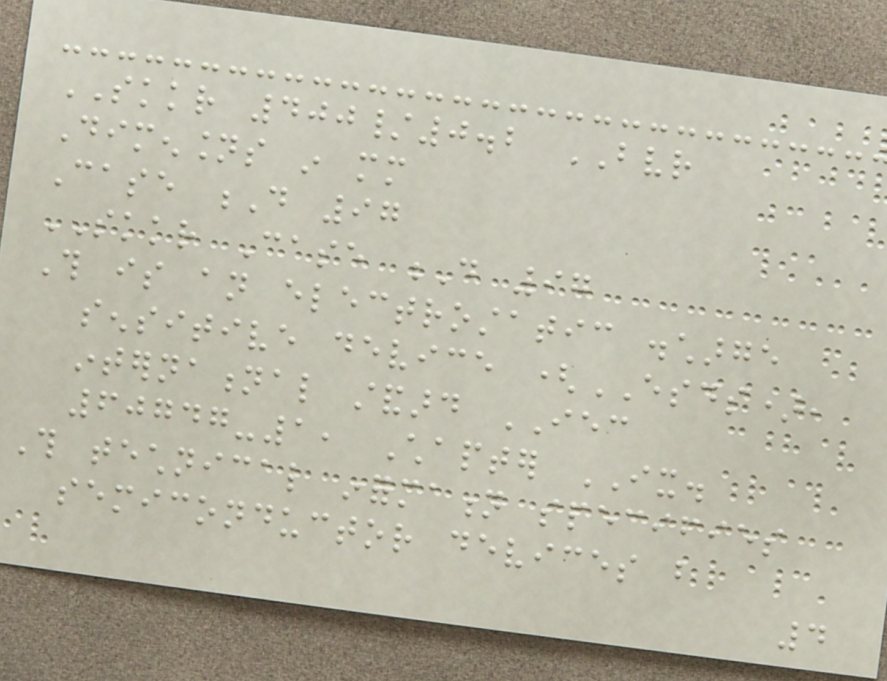SKKR 400/0.2 BVR
Dimensions in mm
Case D 97
SKKR Case D 97
This is an electrostatic discharge
sensitive device (ESDS),
international standard IEC
60747-1, Chapter IX.
This technical information specifies
semiconductor devices but
4
